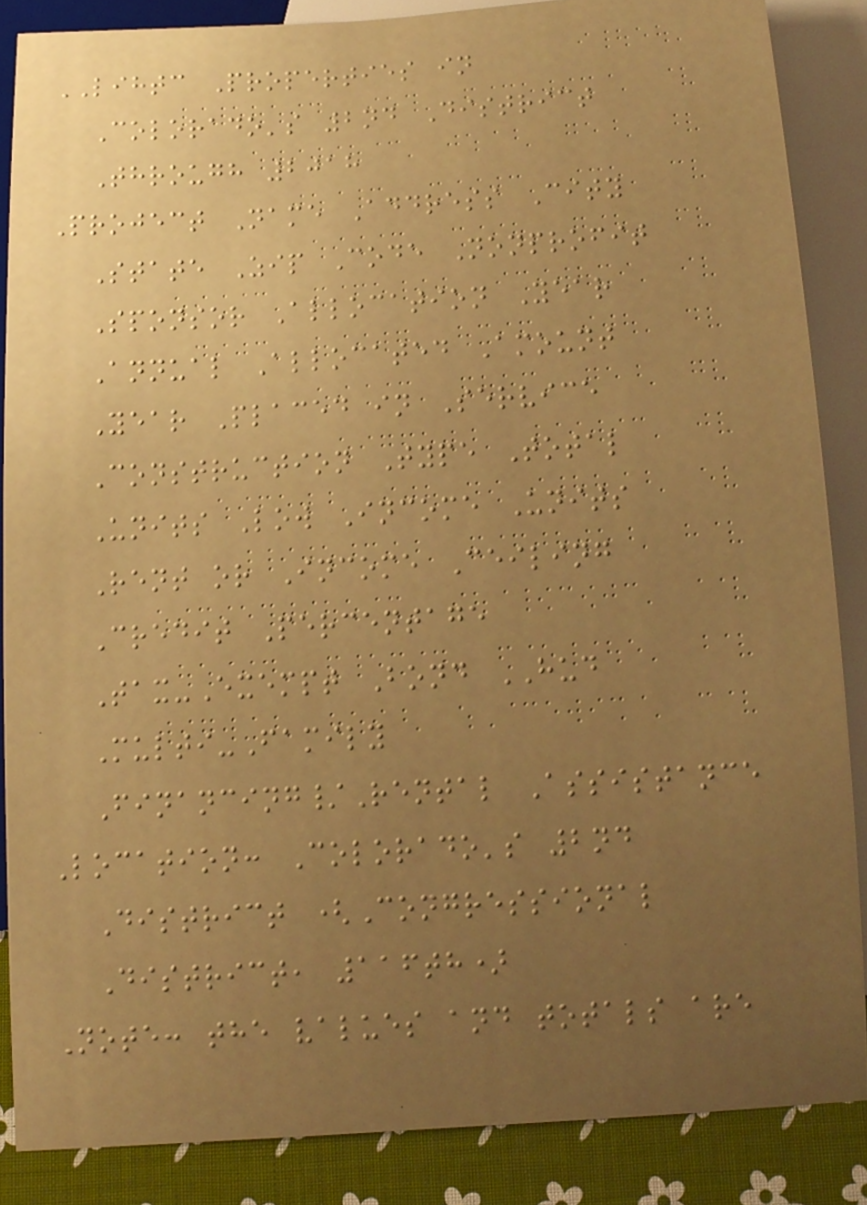LIHTC Properties in
Colorado's 2nd District
Through 2018
Project Name Address City
State Zip Code Nonprofit
Sponsor Allocation Year
Annual Allocated Amount
Year Placed in Service
Construction Type Total
Units Low Income Units
Rent or Income Ceiling
Credit Percentage
Tax-Exempt Bond HUD
Multi-Family
Financing/Rental Assistance
Location: Colorado's 2nd
District (Congressional
District, 116th)
Note: the values and totals are
